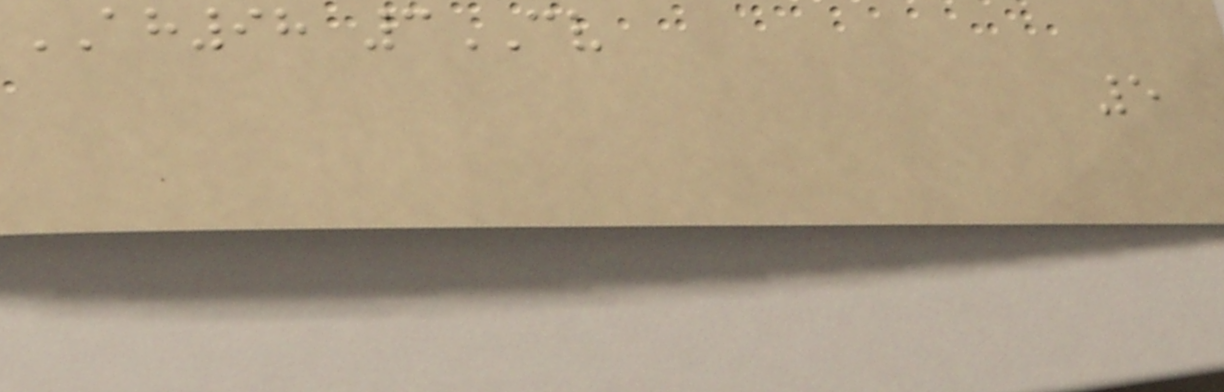AH98 3CV
5
